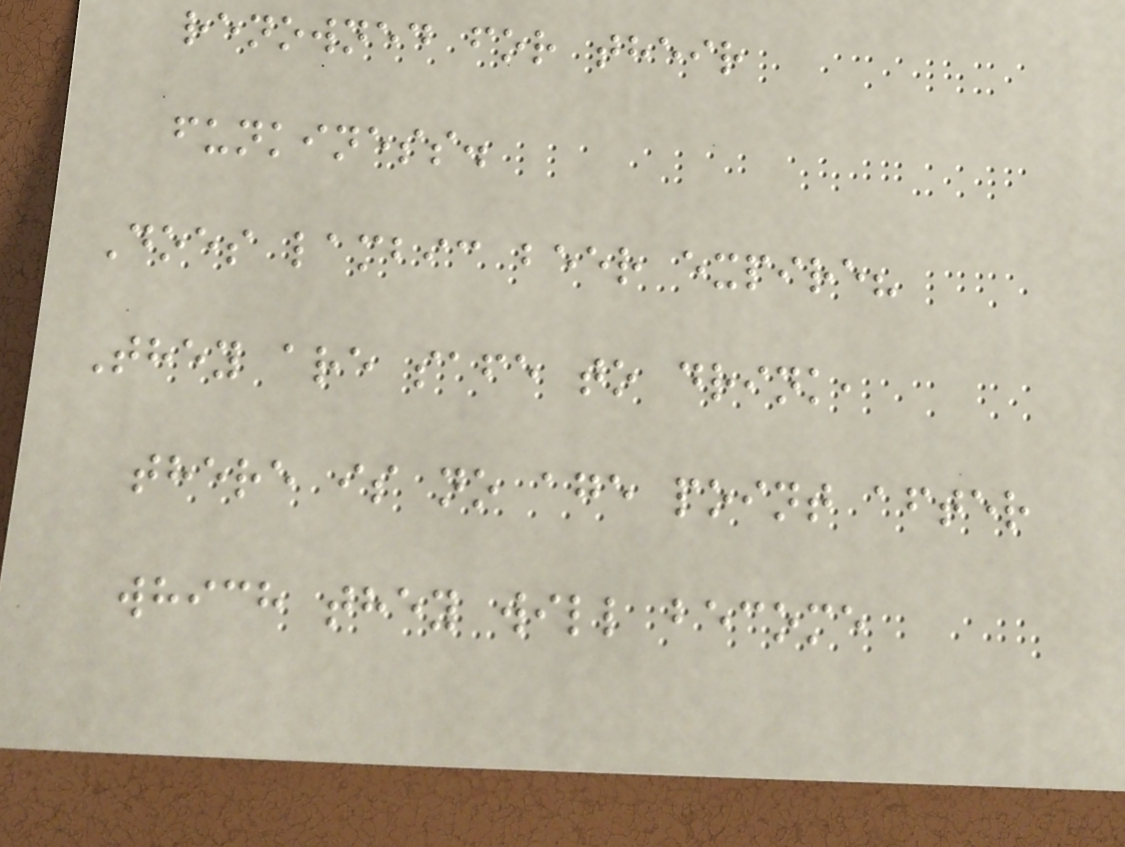renowned for their
funkiness.
Does lambic beer expire?
They are safe to drink,
there is no age point after
which they will become
